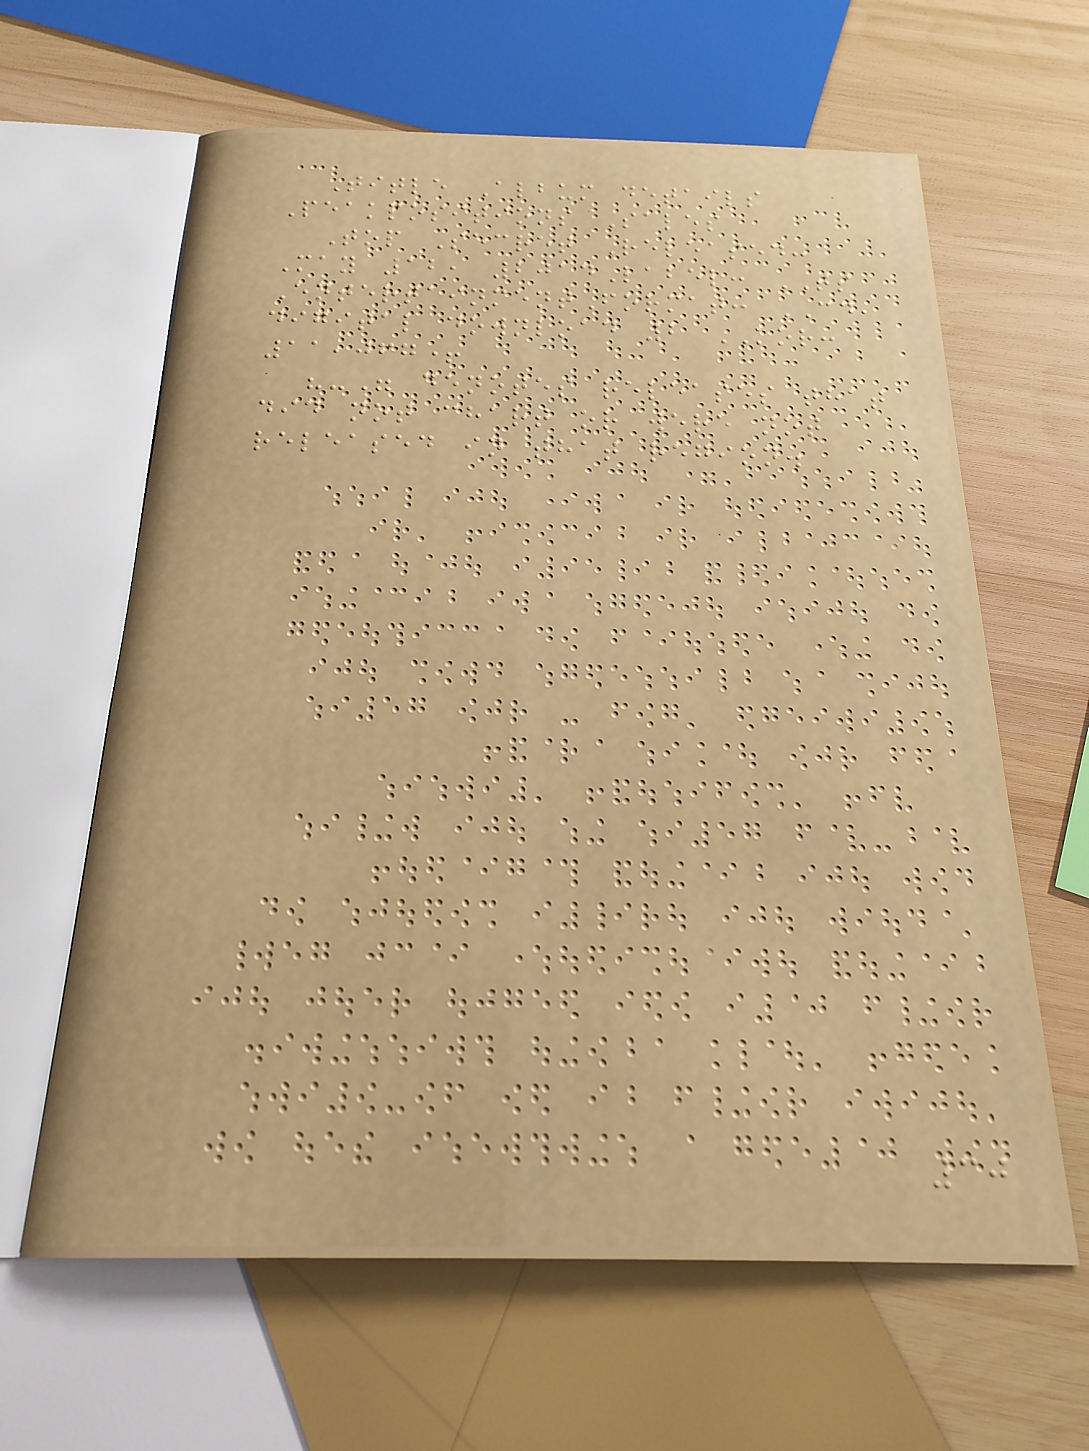Title Album details
Peakpositions Sales
Top Secret Released:
May 12, 2014Label: TS
EntertainmentFormat: CD,
digital download 2 KOR:
11,067+
"-" denotes releases that
did not chart or were not
released in that region.
30
